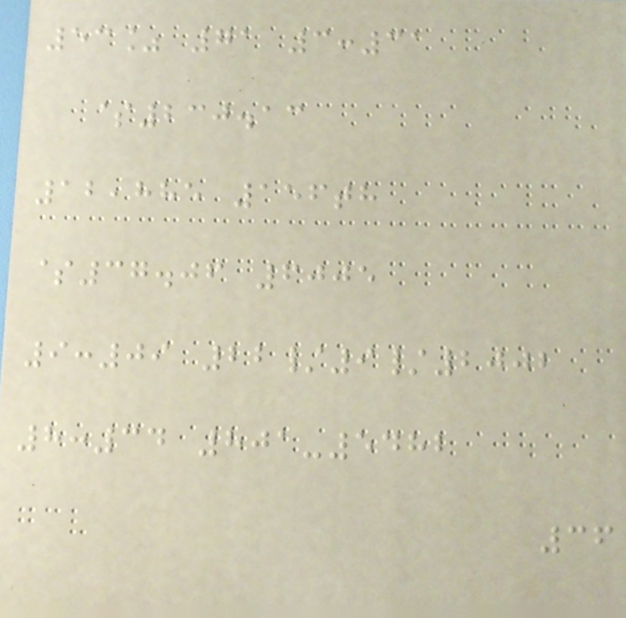53% 71 3:31
$230.13
12,885 156th
$37.06 6005
9:09 22/9/2002
8:34 801-5482
36
